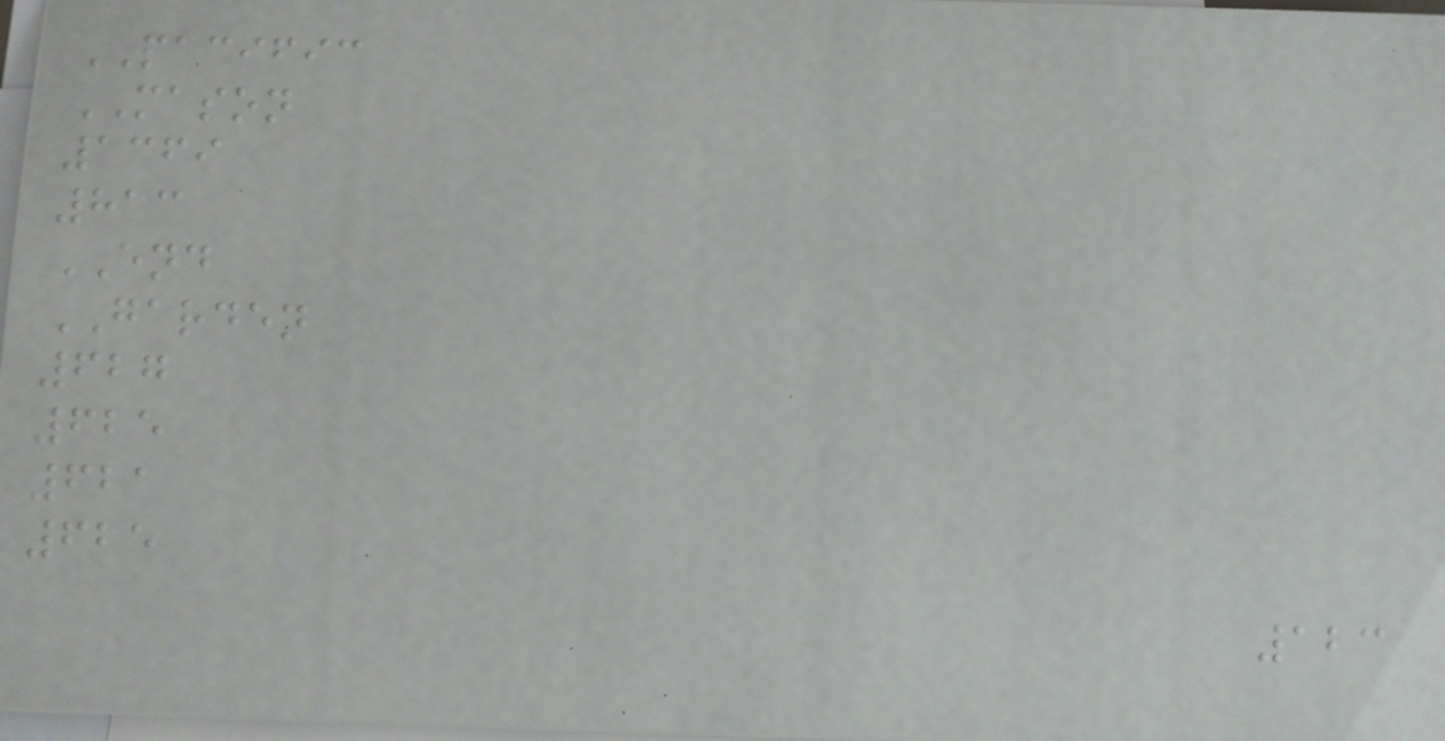PACIFIC
MASON
1369
813
END
GARDEN
627
625
621
625
123
